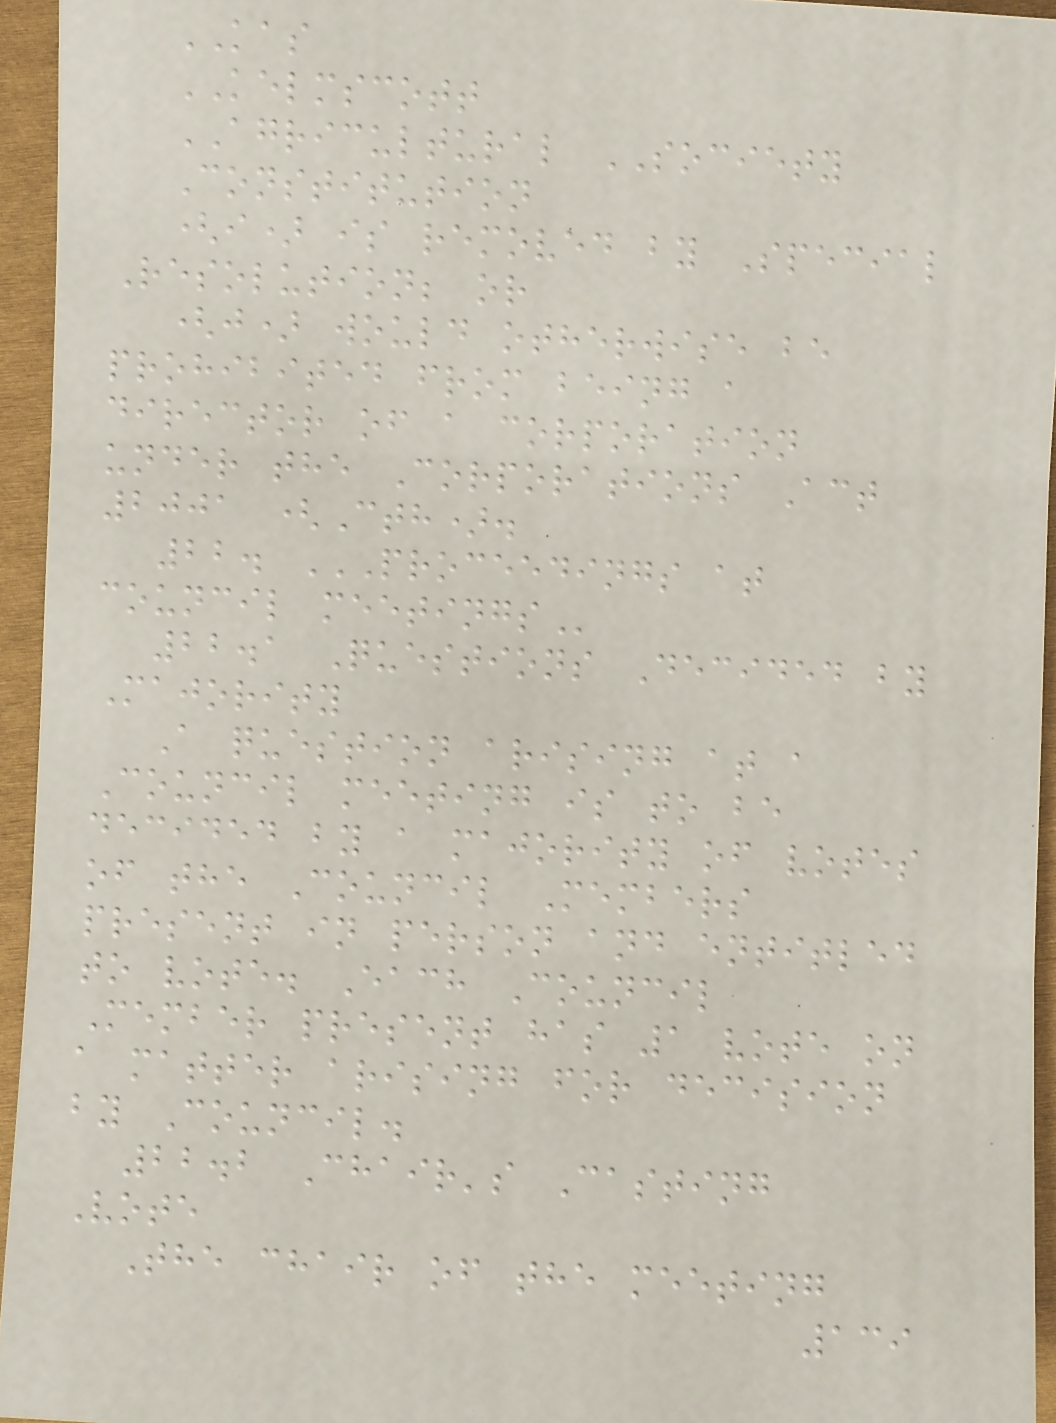KAS
KELMSCOTT
AGRICULTURAL SOCIETY
Constitution
(i) is removed by Special
Resolution; or
(j) would otherwise be
prohibited from being a
director of a corporation
under the Corporations Act
2001 (Cth).
22. PROCEEDINGS AT
COUNCIL MEETINGS
22.1 Questions Decided by
Majority
A question arising at a
Council meeting is to be
decided by a majority of votes
of the Council Members
present in person and entitled
to vote. Each Council
Member present has 1 vote on
a matter arising for decision
by Council.
22.2 Chair's Casting
Vote
The chair of the meeting
139
